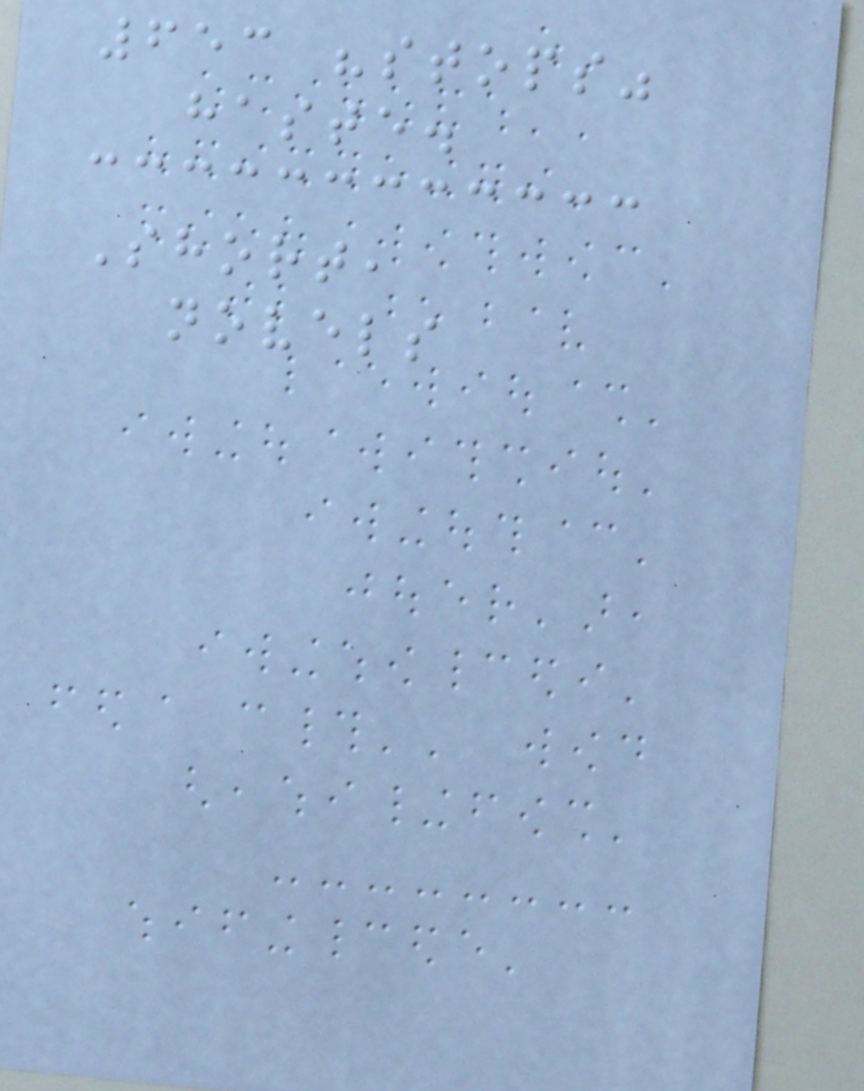653 "stops"
haste.
Short,
novels
